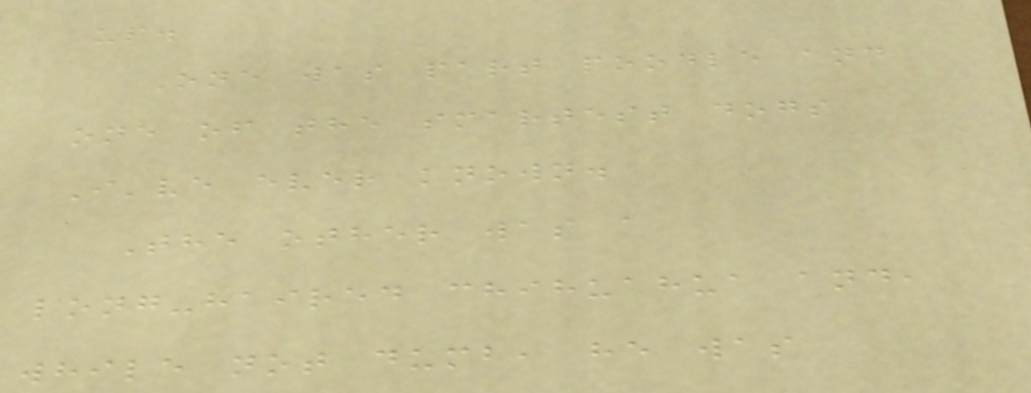up.
One was part poodle and
one of the smartest dogs
I've ever known.
The other was a
long-haired chihuahua and,
while not dumb, he was
